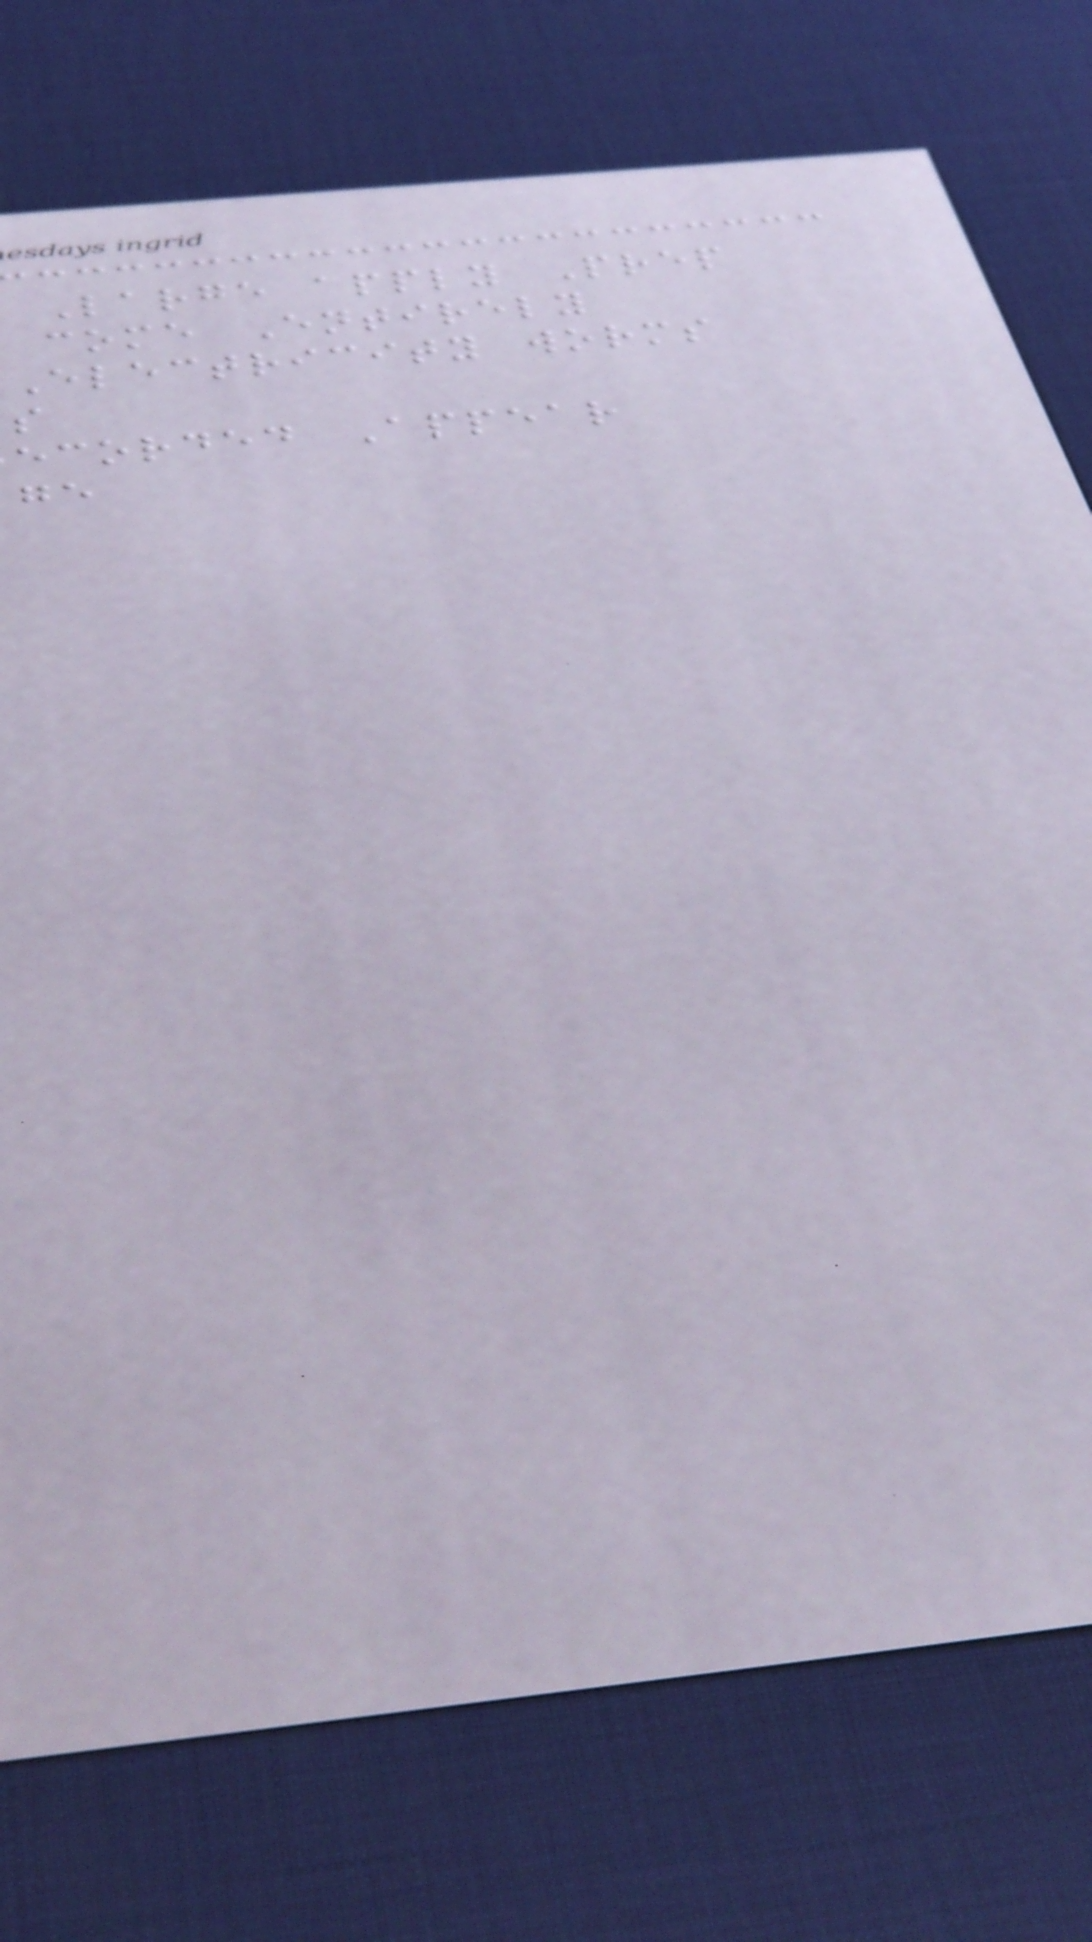Large apply Prep
come Entirely
electricity worms
ecorded Appear
